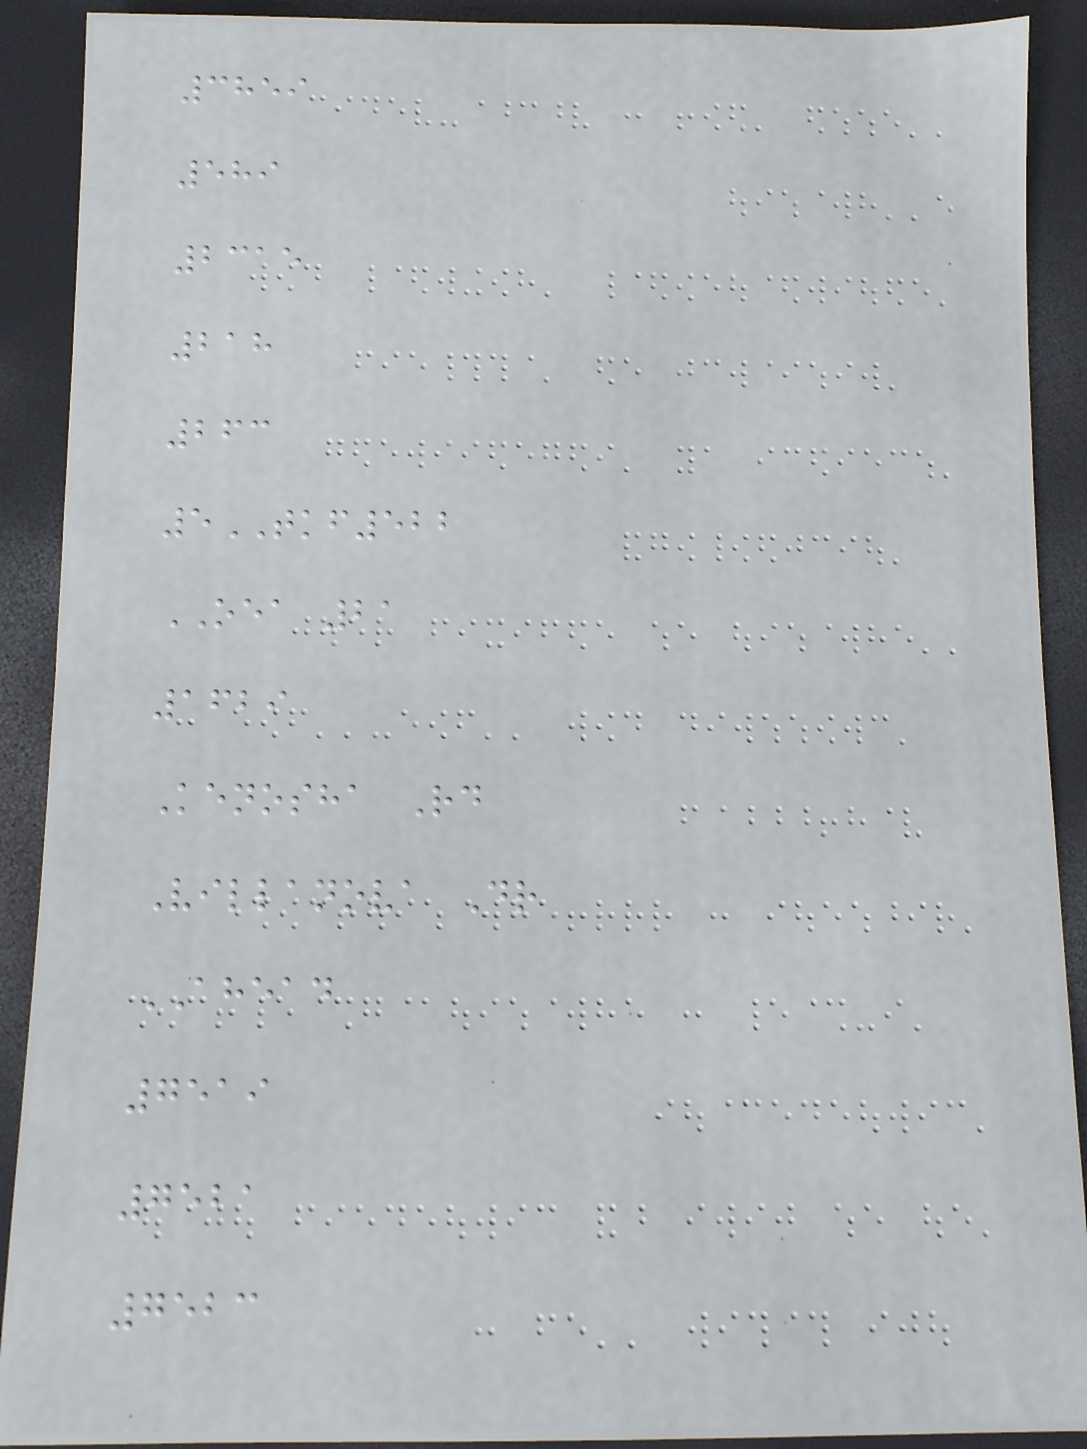3859
589
2315
218
263
5TKF522
OEA 21
1629
Kenosha Rd
Villanova Dr
AHEAD
7519
7521
7523
